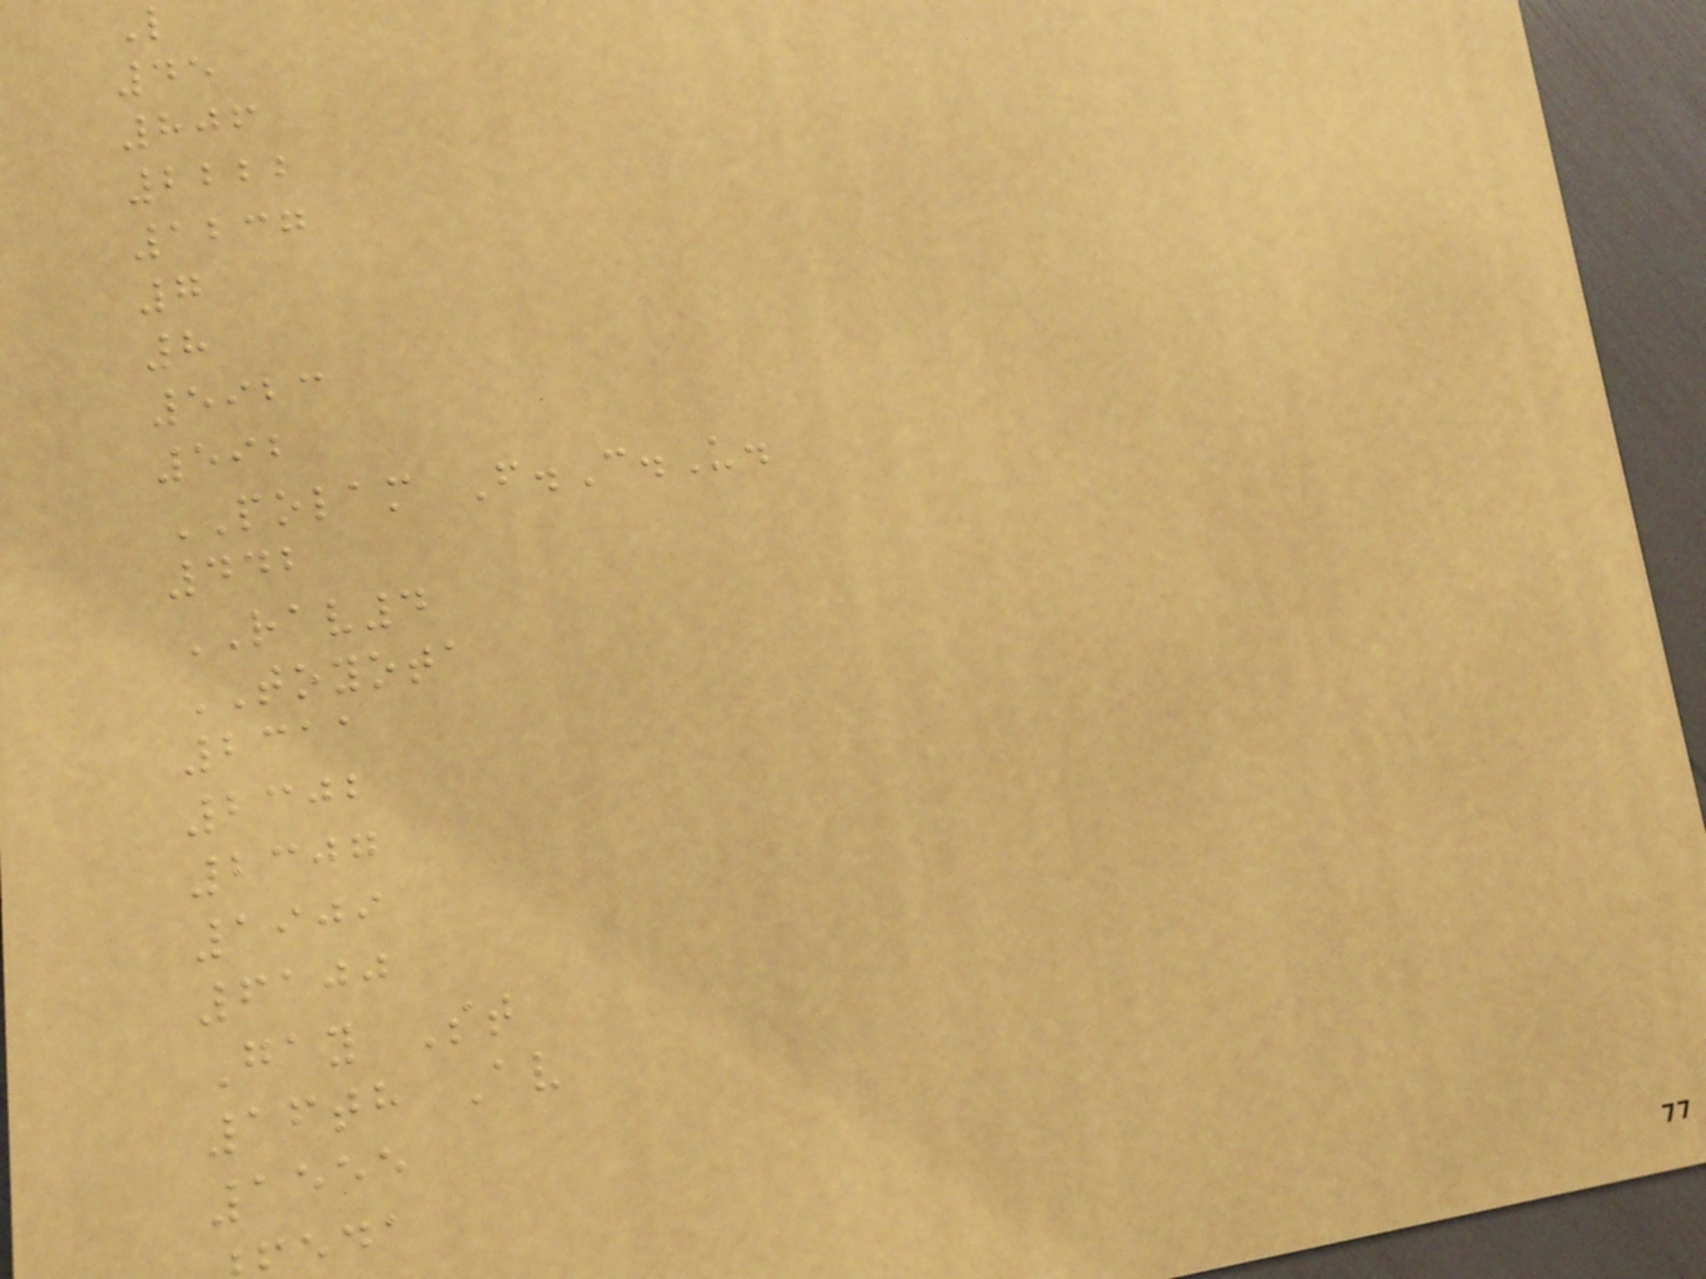L
45
806
2222
1237
7
8
5923
592
POLAM F.C.U.
442
RAV4
TOYOTA
2311
2302
2307
1909
6100
Gay St
16th Av
1555
